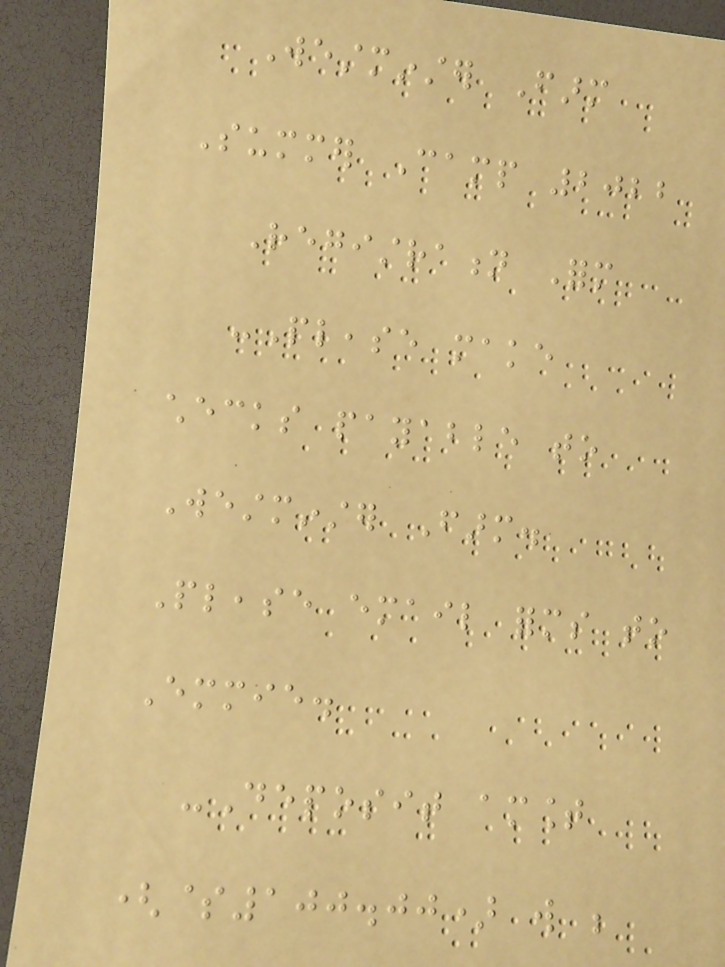Westminster Farm
Summer Camp 2022
Registration Form
-Please make
checks payable to
Westminster Farm.
Please email forms to
Emmie.
-Deposit amount
($100.00) will be
